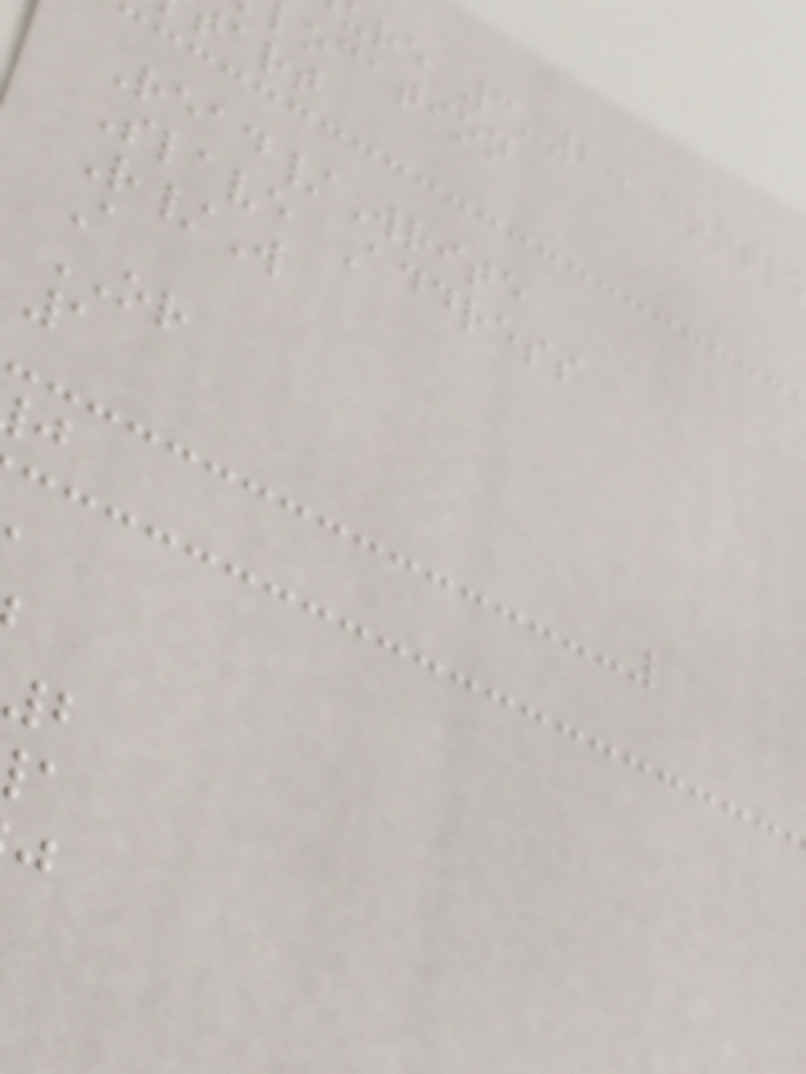ure 3-2:
location
tart
Read/Write
Slave Address
R/W
A
OR
1
